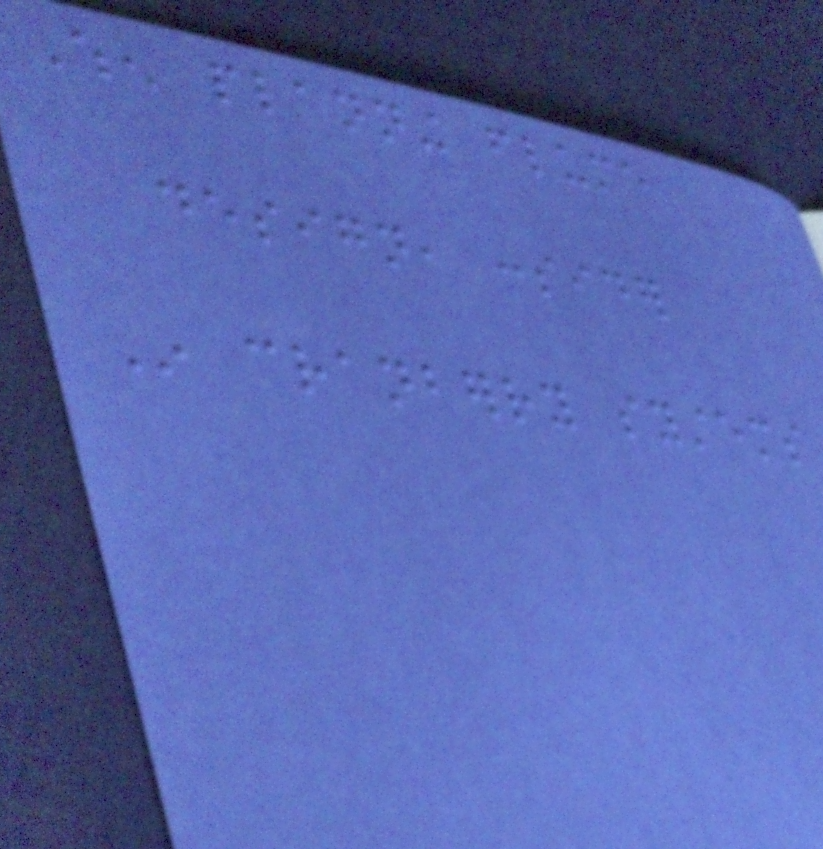When planning flume
design, consider
In cranberry systems
